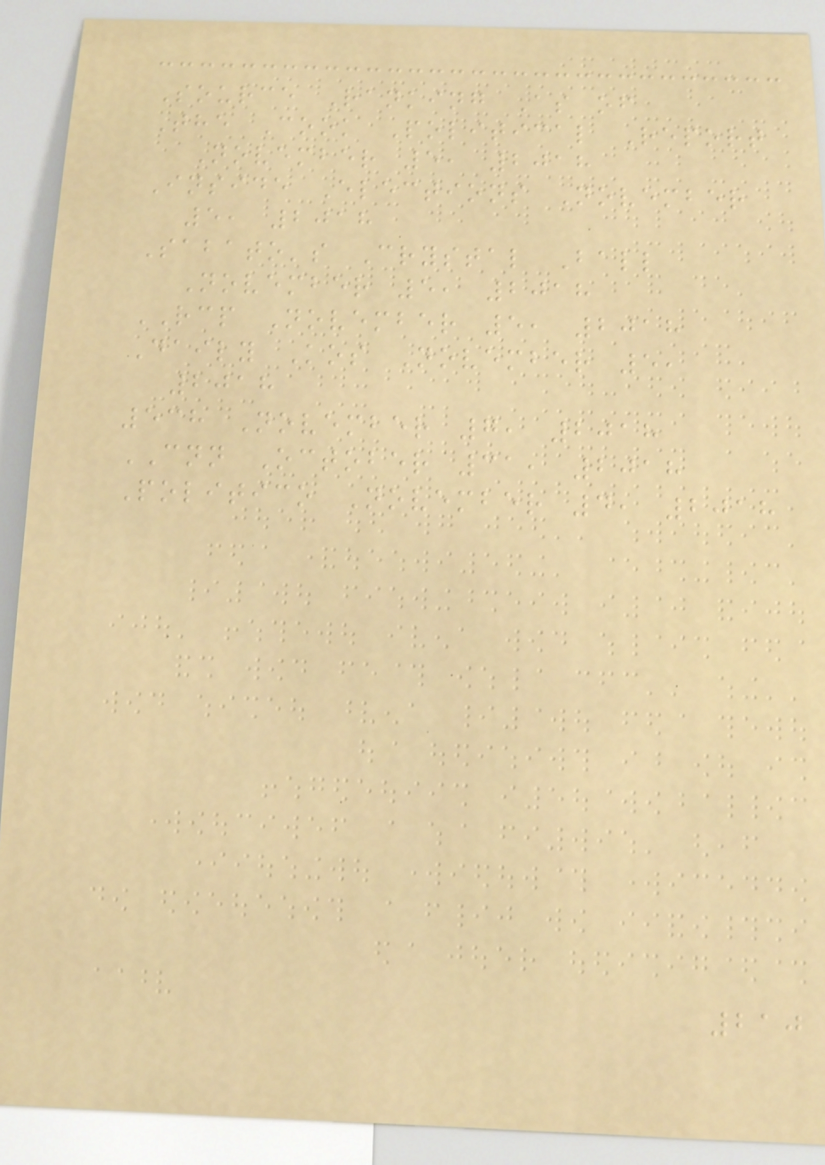Source Ranking As of
The Cook Political Report
November 5, 2018
Inside Elections November
5, 2018
Sabato's Crystal Ball
November 5, 2018
RCP November 5, 2018
Daily Kos November 5,
2018
538 November 7, 2018
CNN October 31, 2018
Politico November 4, 2018
210
